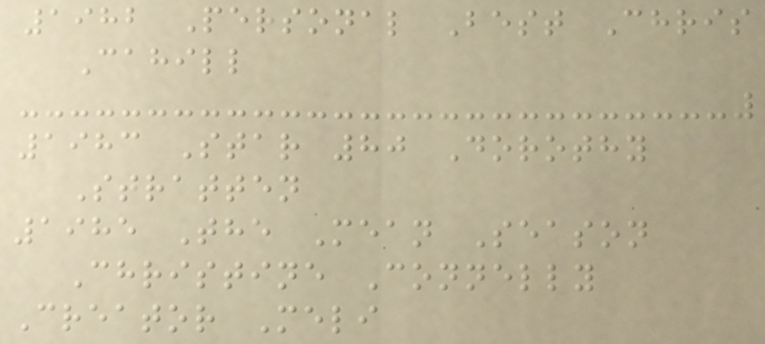1982 Personal Best Chris
Cahill
1983 Star 80 Dorothy
Stratten
1985 The Mean Season
Christine Connelly
Creator Meli
